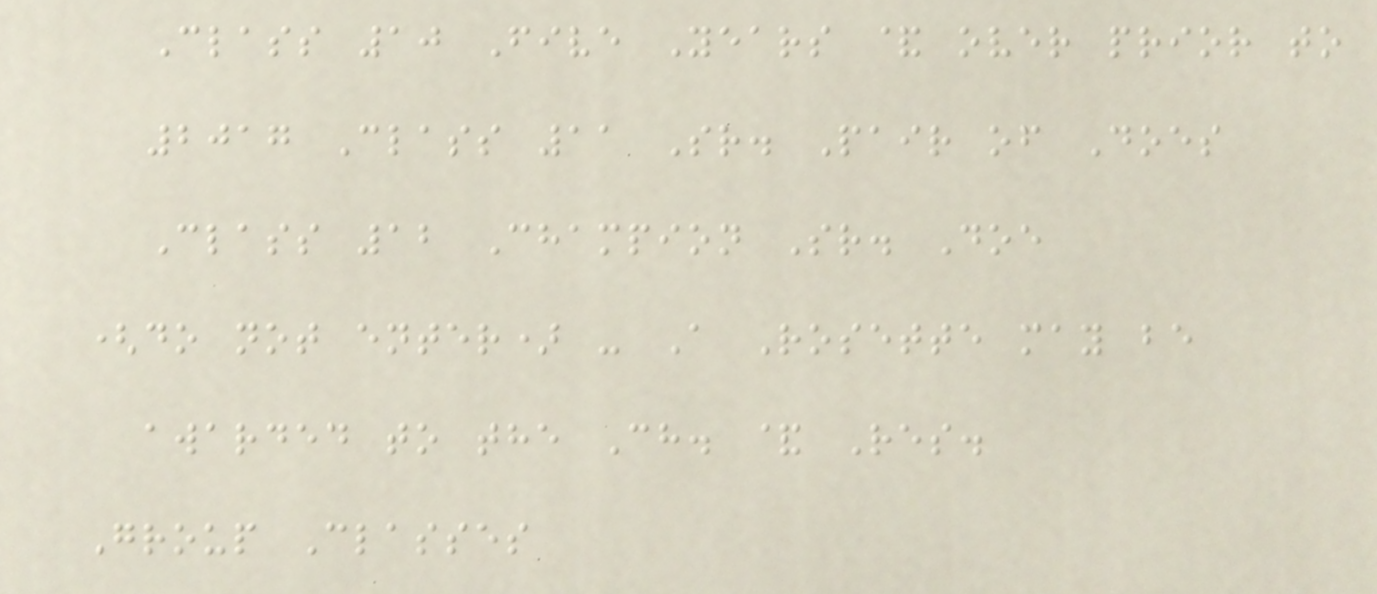Class 10 Five Years & over prior to
2017 Class 11 Sr. Pair of Does
Class 12 Champion Sr. Doe
(do not enter) - A Rosette may be
awarded to the Ch. & Res.
Group Classes
